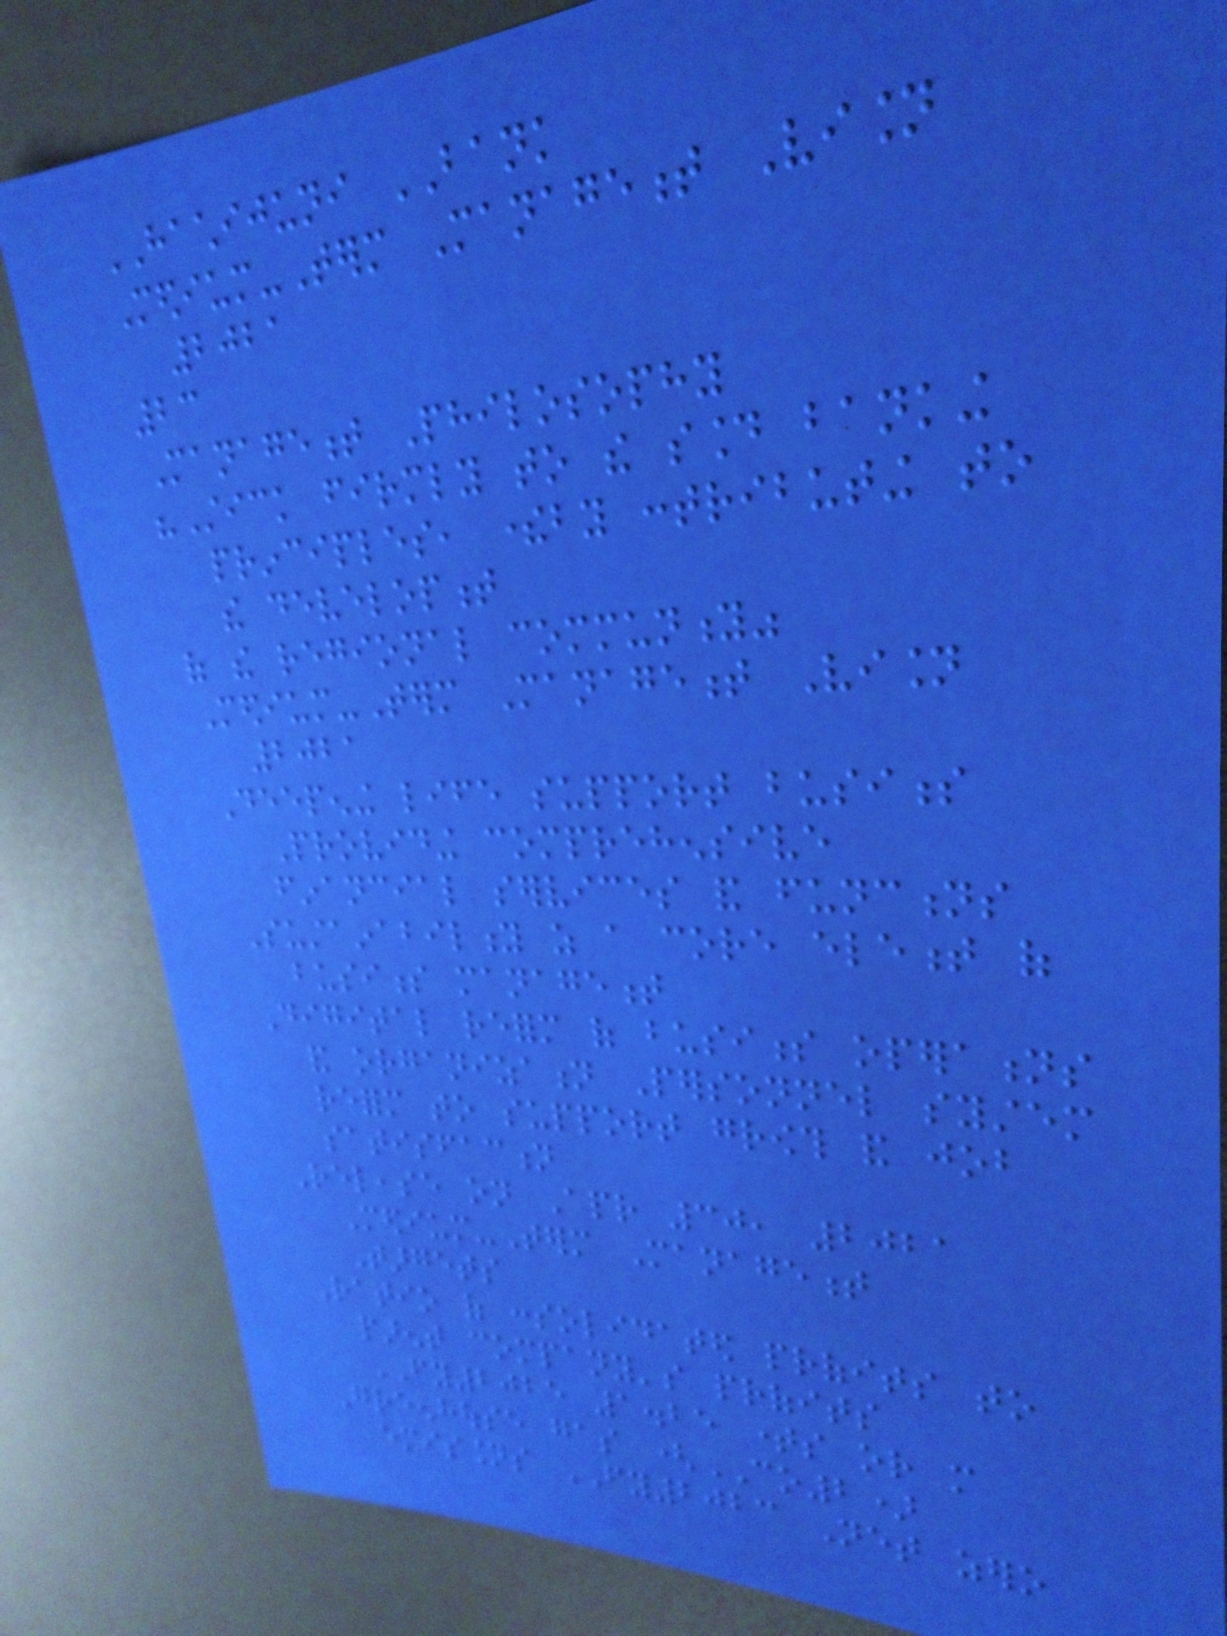HACHIJUNI BANK
Medium-Term Management Vision
2021
23
Management Philosophy
"Stick firmly to the sound banking
principles, thereby contributing to
the development
of the regional community"
Medium-Term Management Vision
2021
Deepening life support business
Providing comprehensive
financial services and functions
Sustainability as a core element of
business management
Digital reform of business operations
and organization Personnel system
reform to support growth and job
satisfaction
Release on Apr 30, 2021
Medium-Term Management
Targets
Ratio of consolidated profits to
parent company's profits
FY2025 1.25 times or more
Greenhouse gas (CO2)
emissions FY2023 Net zero
